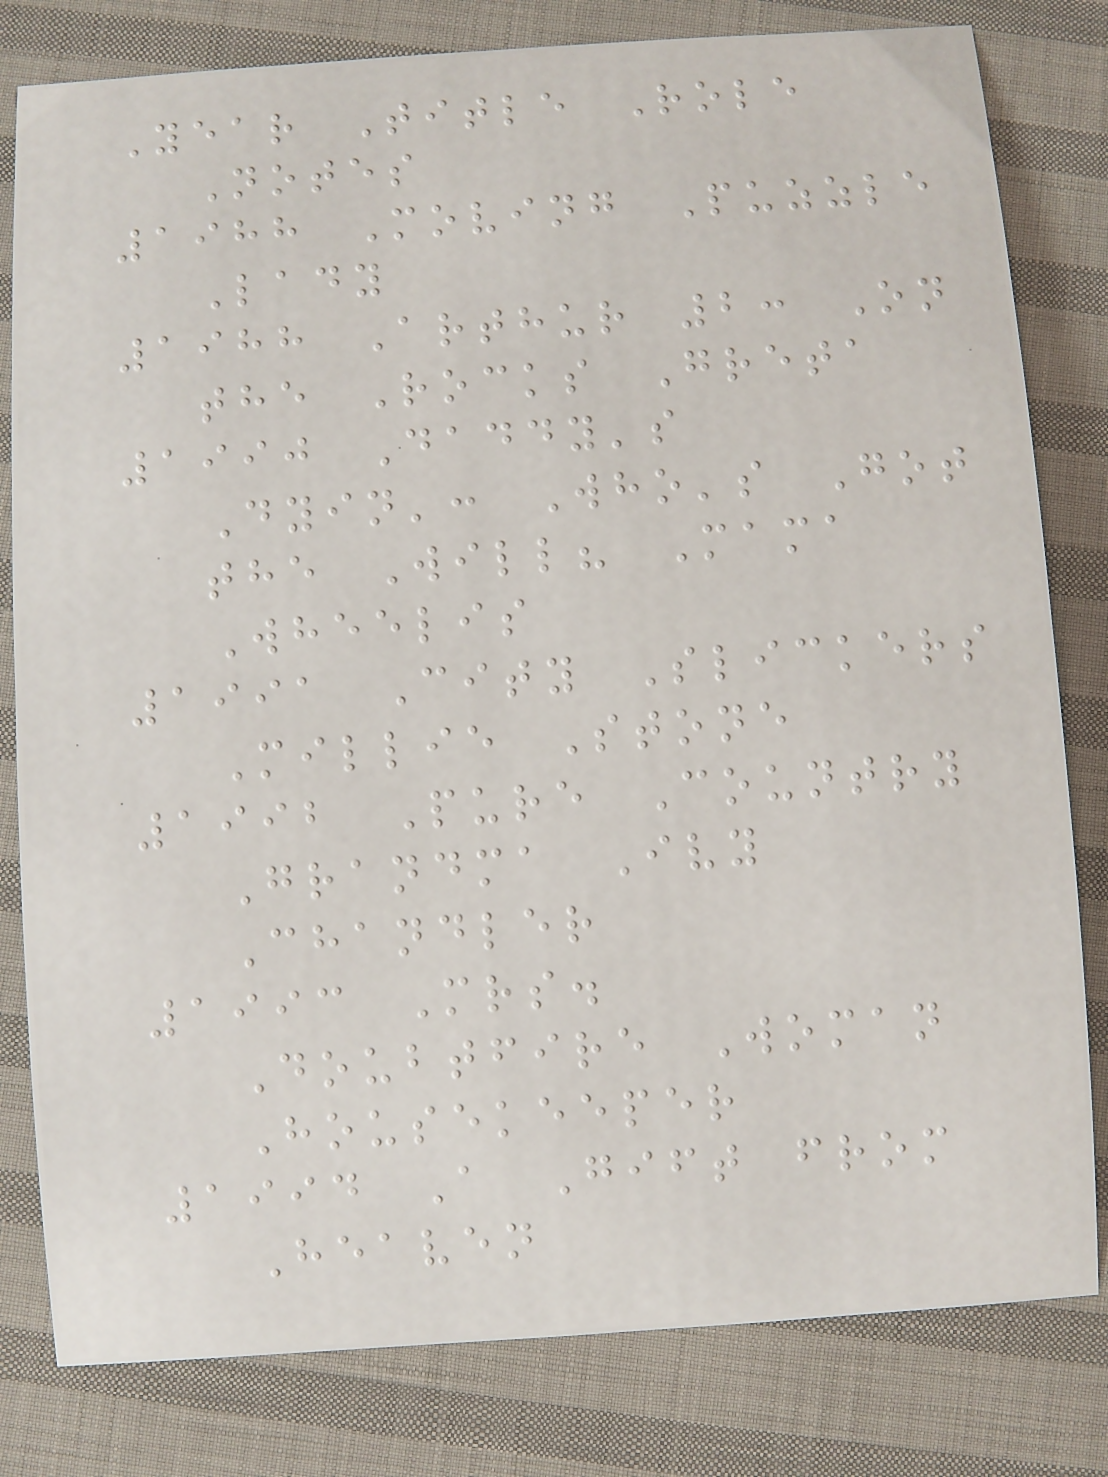Year Title Role
Notes
1988 Moving Puzzle
Lady
1988 Arthur 2: On
the Rocks Greta
1990 Daddy's
Dyin': Who's Got
the Will? Mama
Wheelis
1991 City Slickers
Millie Stone
1992 Pure Country
Grandma Ivy
Chandler
1993 Mrs.
Doubtfire Woman
Housekeeper
1994 A Gift from
Heaven
